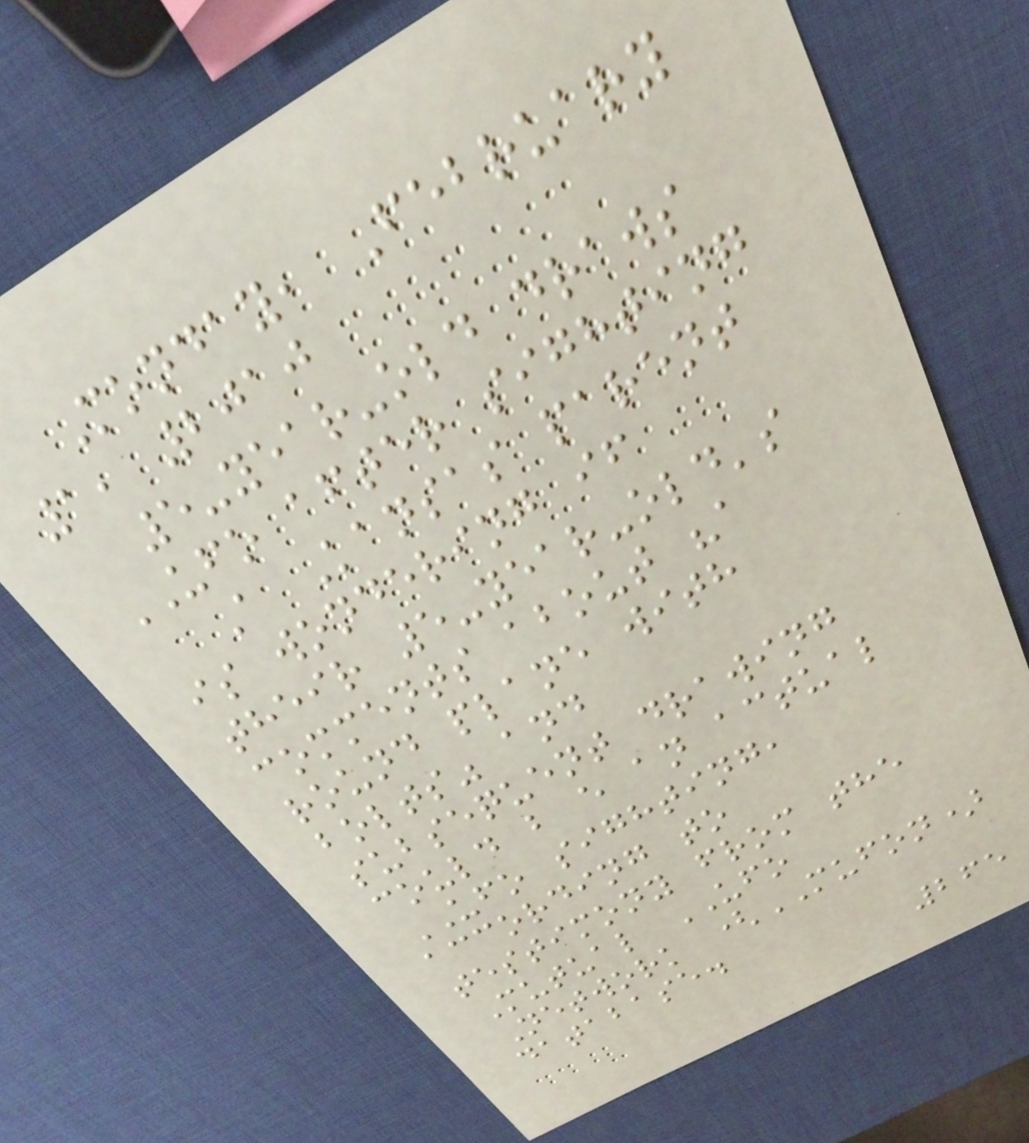Monday, February
1, 2010
5-year-old draws
UFO after sighting
A Kansas parent
is wondering if
their 5-year-old's
comments about "a
round plane with
bolts" and
subsequent drawing
could b e an actual
UFO sighting,
according to
testimony from the
Mutual UFO
Network (MUFON)
database.
265
